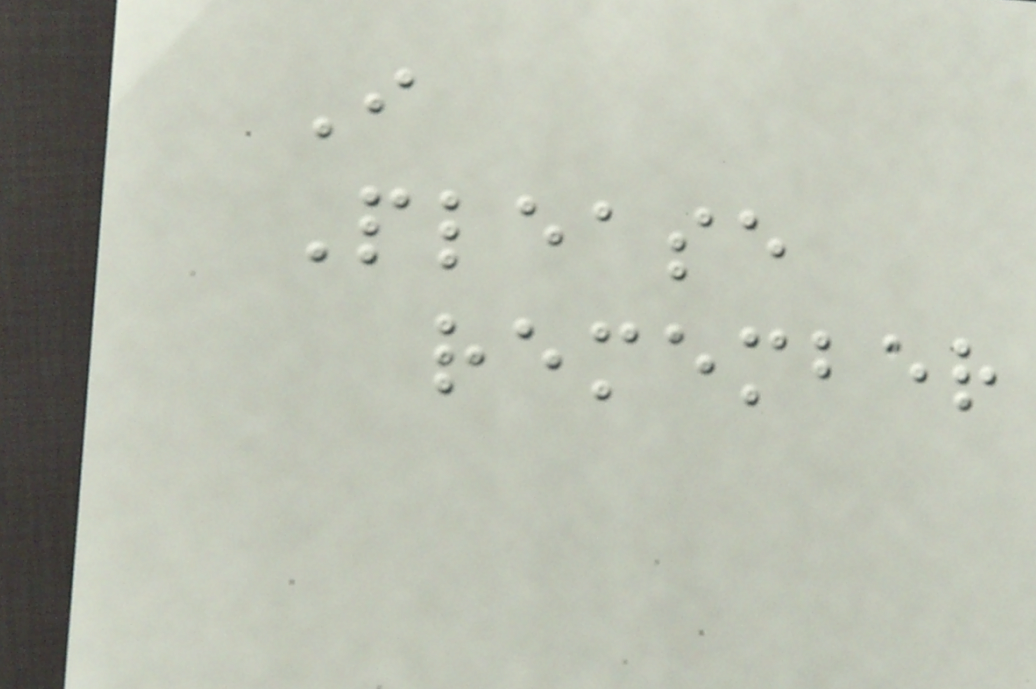I
Please
remember
